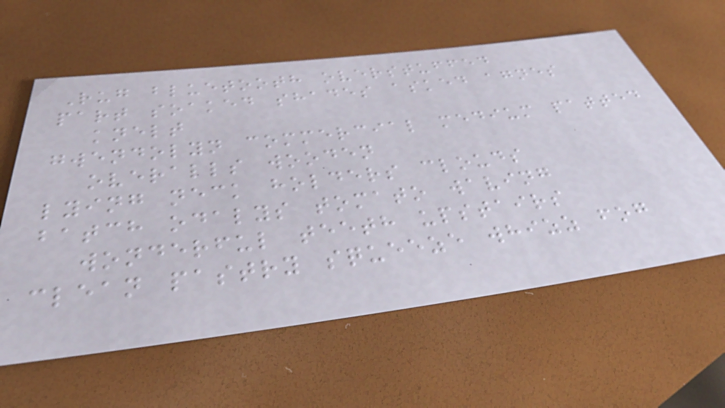Rug bluetooth overstuffed
part soaked shades asked agnes
knelt
gwendolyn commercial medium patted
overalls wooden
lying neck holders clouds
batch odalys tomato waving
wonderful teeth upstairs
clean pastry squeeze whizz fog
